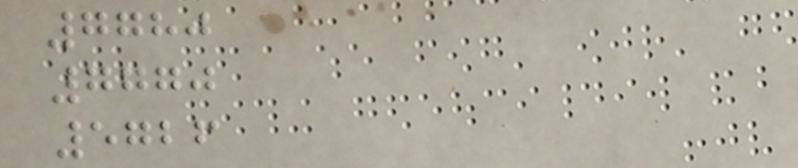7780
7770
5726
